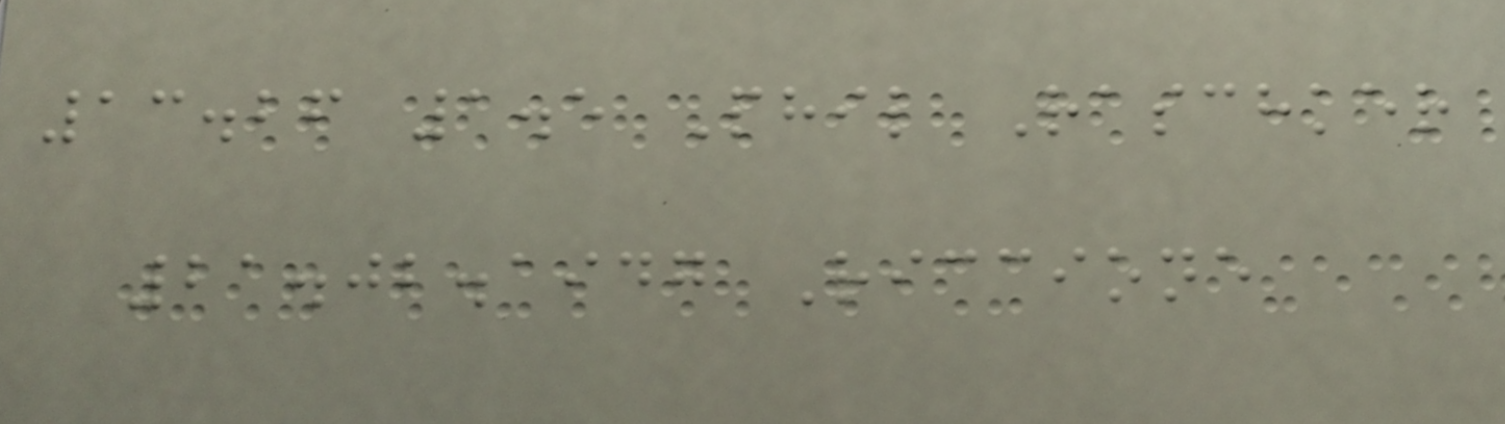13.26 1.5 Phil Raschker
21.02.1947 Riccione
